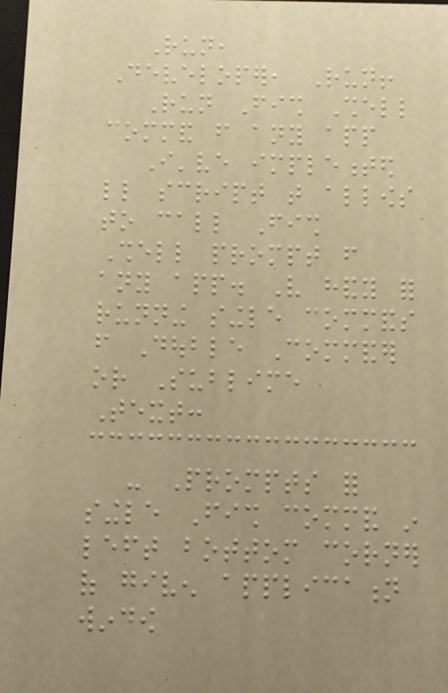Run,
Developer, Run!
Run Fish Shell
command from any app
I've implemented
little script that allows
to call Fish
Shell prompt from
any app. Very handy for
running single commands
from Double Commander
or Sublime
Text:
- Prompts for
single Fish command in
left bottom corner
of given application
window
